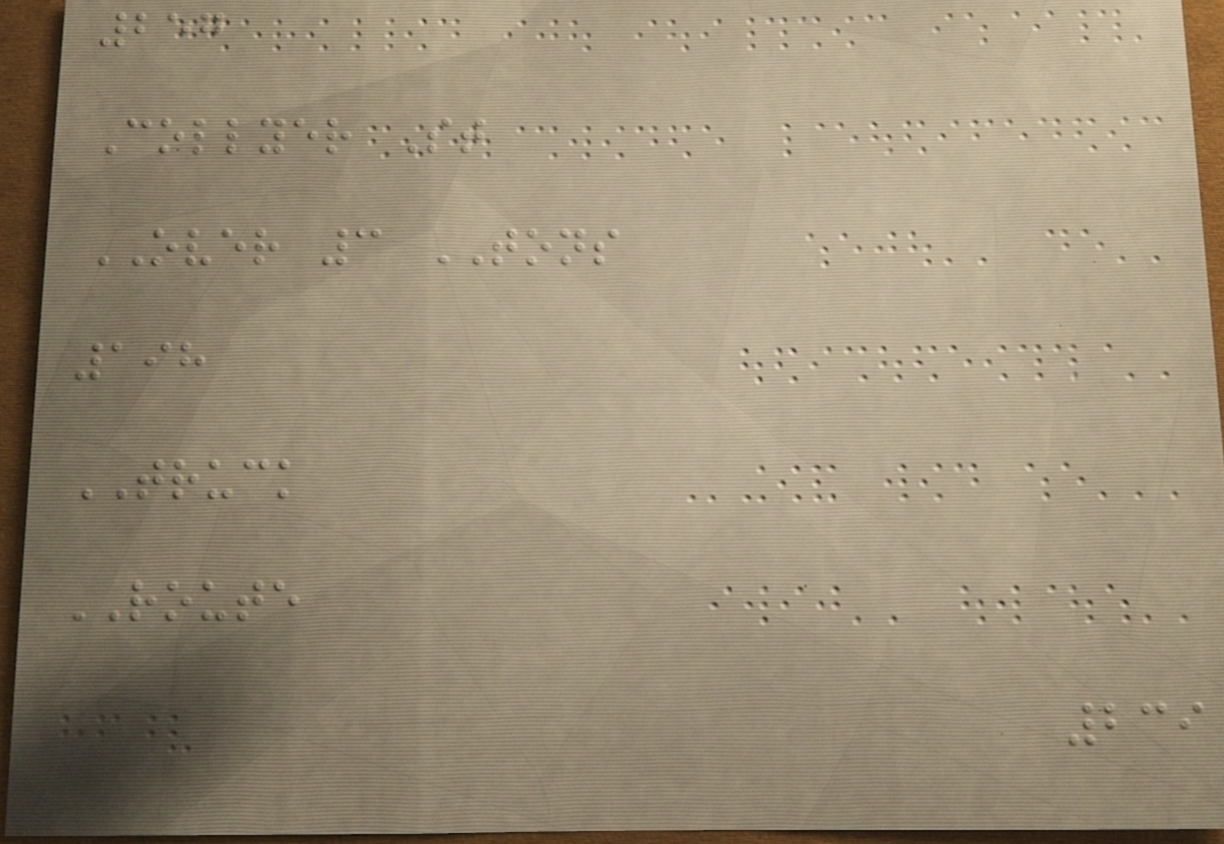257
Collyer St
OVER 3 TONS
198
TRUCK
ROUTE
239
